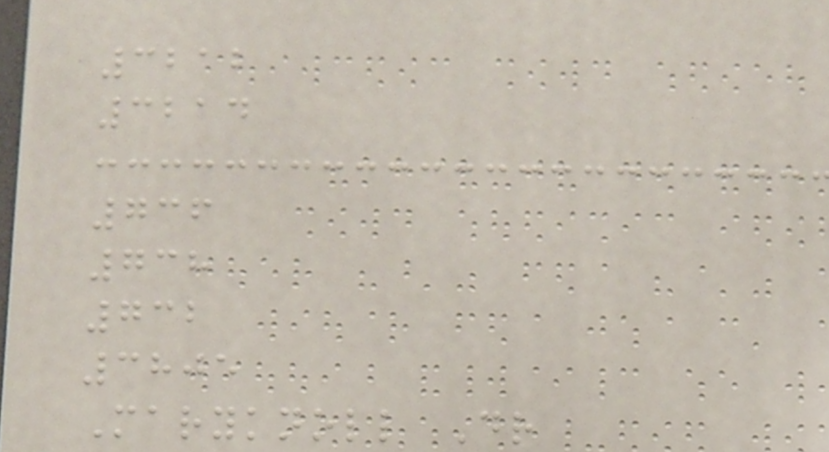3212
3214
736
738
732
3805
Maryknoll Dr
